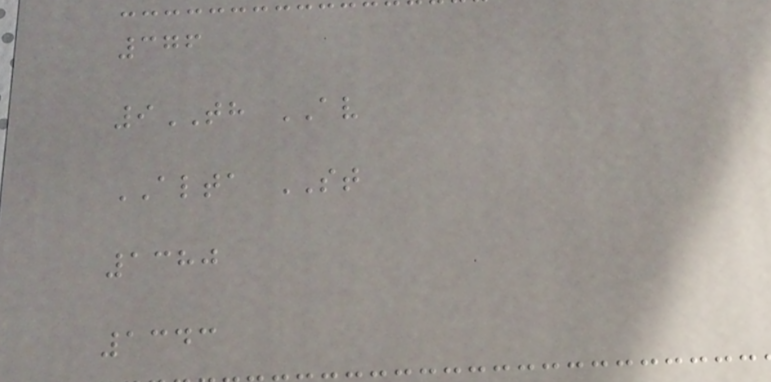376
9TH AV
ALTA ST
1380
1343
